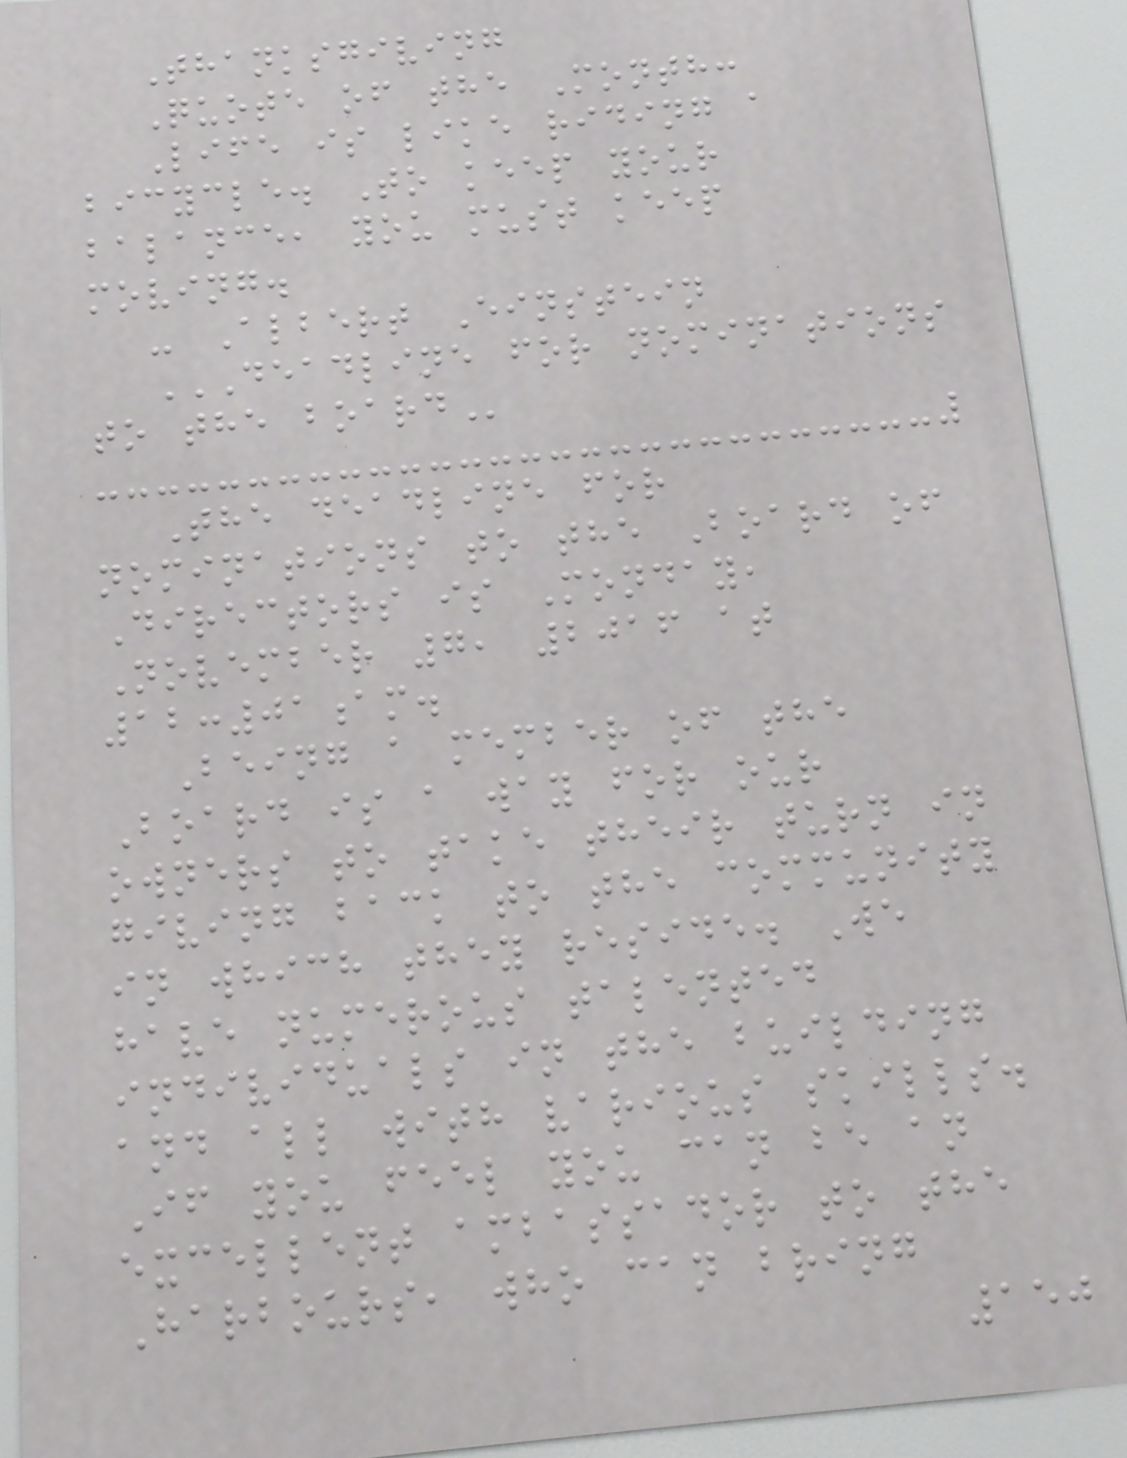Thanksgiving
Quote of the Month:
Life is like riding a
bicycle. To keep your
balance, you must keep
moving.
- Albert Einstein
DEADLINE FOR NOMINATIONS
TO THE BOARD
The deadline for
nominations to the Board of
Directors is Monday,
November 7, 2016 at
12:01am.
Being a member of the
Board is a way for our
owners to take their turn in
giving back to the community
in which they reside. We
have numerous talented
individuals in the building
and all with various skills.
If you feel you can be an
excellent ambassador to the
Harbours, who can bring
150
